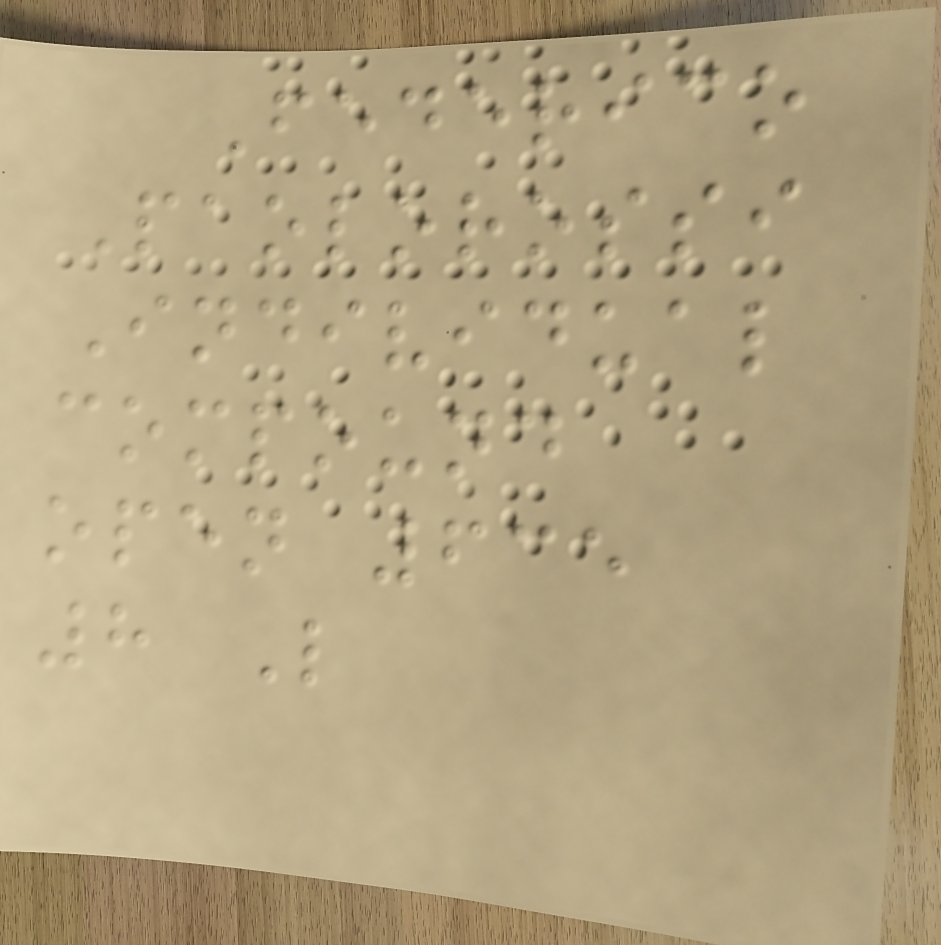Federico
Paolorossi
Individual
compound
open 635
8 L
